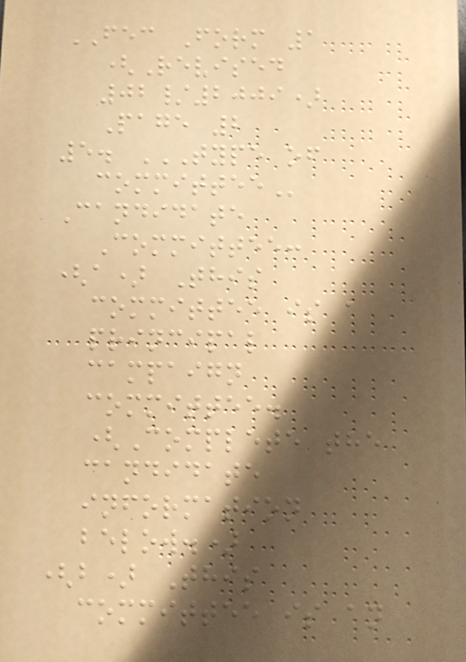FEC Form 1
(Revised
02/2009)
Page 2
5. TYPE OF
COMMITTEE
Candidate
Committee:
(a) This
committee is a
principal
campaign
committee.
(Complete the
candidate
information
below.)
(b) This
committee is an
